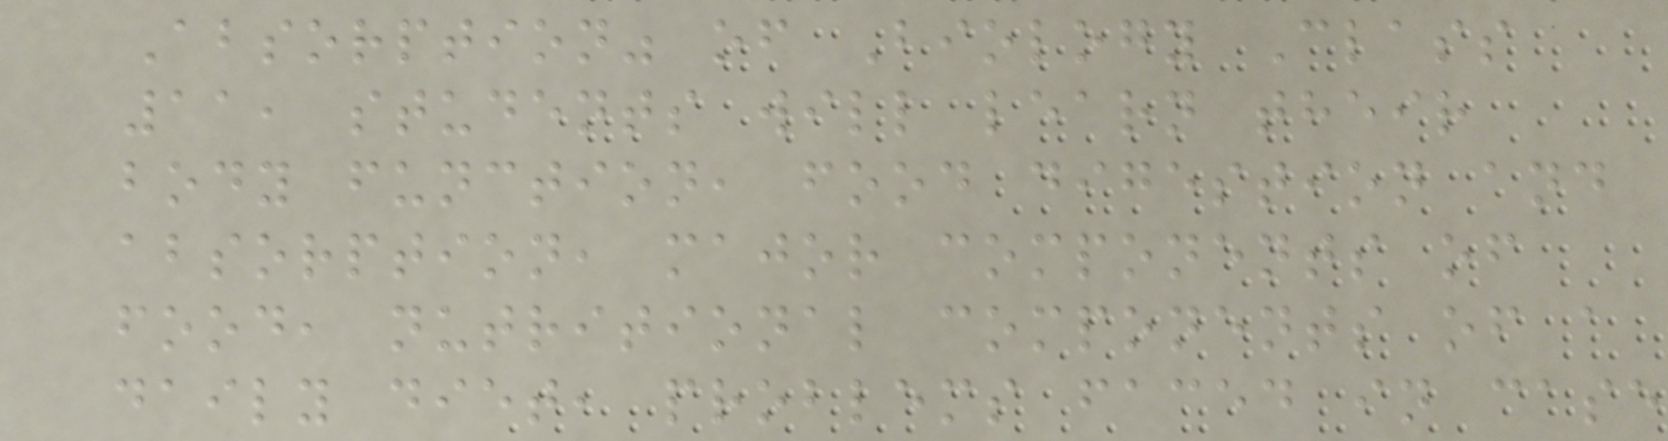Absorption" of Biology Class
11, students will learn their
body function, food digestion and
absorption, major components of
food, nutritional components of a
daily diet, problems faced in case
